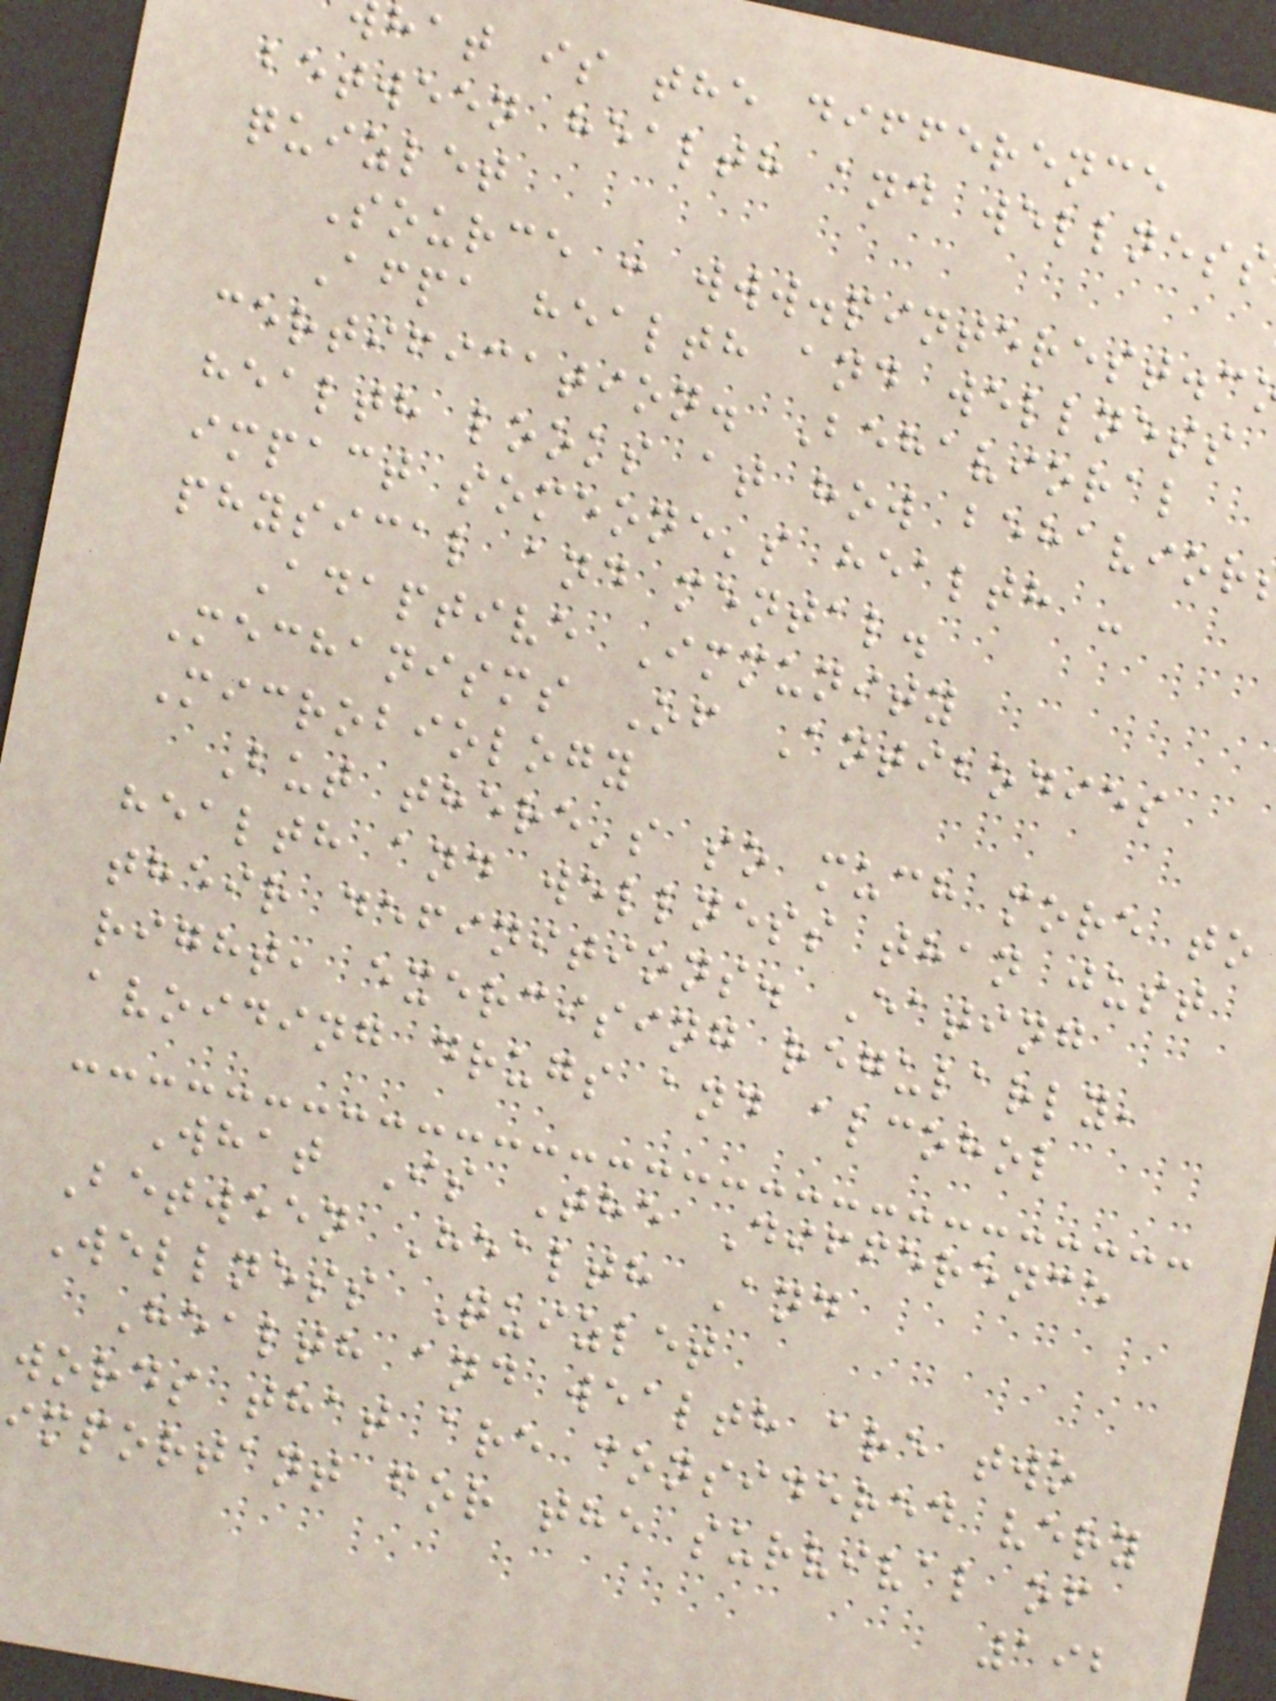hat is the difference
between health and wellness
quizlet
Source : www.pinterest.c
Afpa health and wellness
certification. Behavioral
health looks at how behavior
impact someone's health -
physical and mental.
Adaptive Immunity
Mechanisms Of Antibodies
Microbiology
But there's so much more to
health and wellness than just
their definitions. Eating
right, exercising regularly,
avoiding drugs and alcohol
What Is The Difference
Between Health And
Wellness Quizlet
Health and wealth are two
words that are considered very
important for the survival of
192
